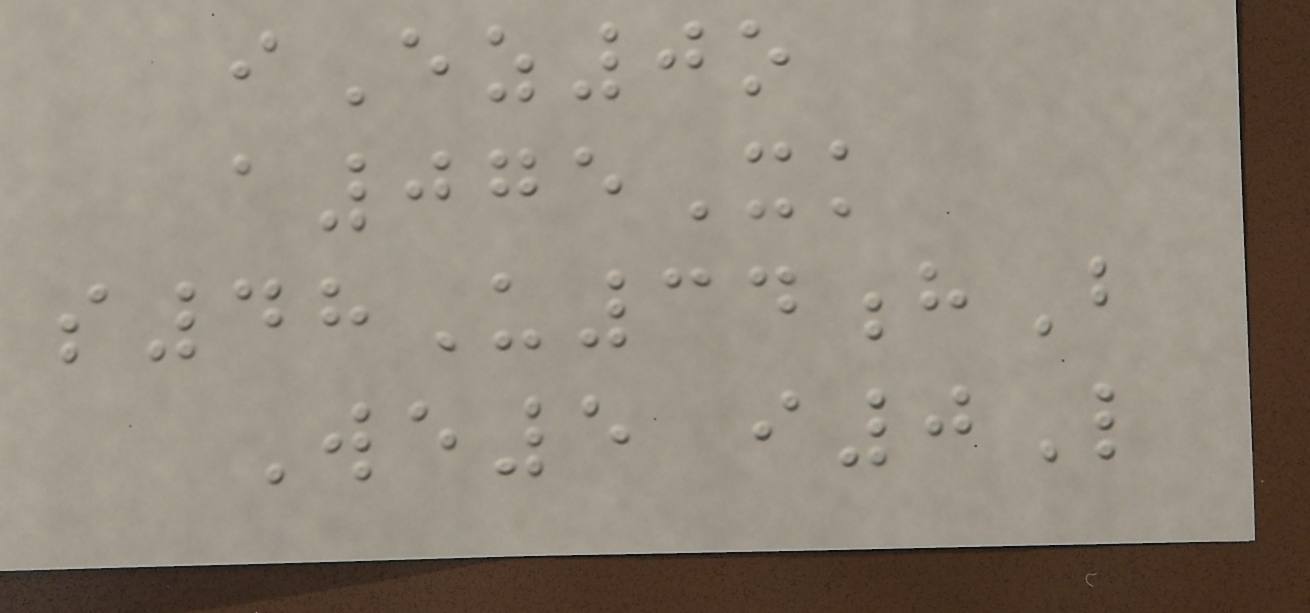iEz0o
a075Xk
s48U34hB
We5 i0L
